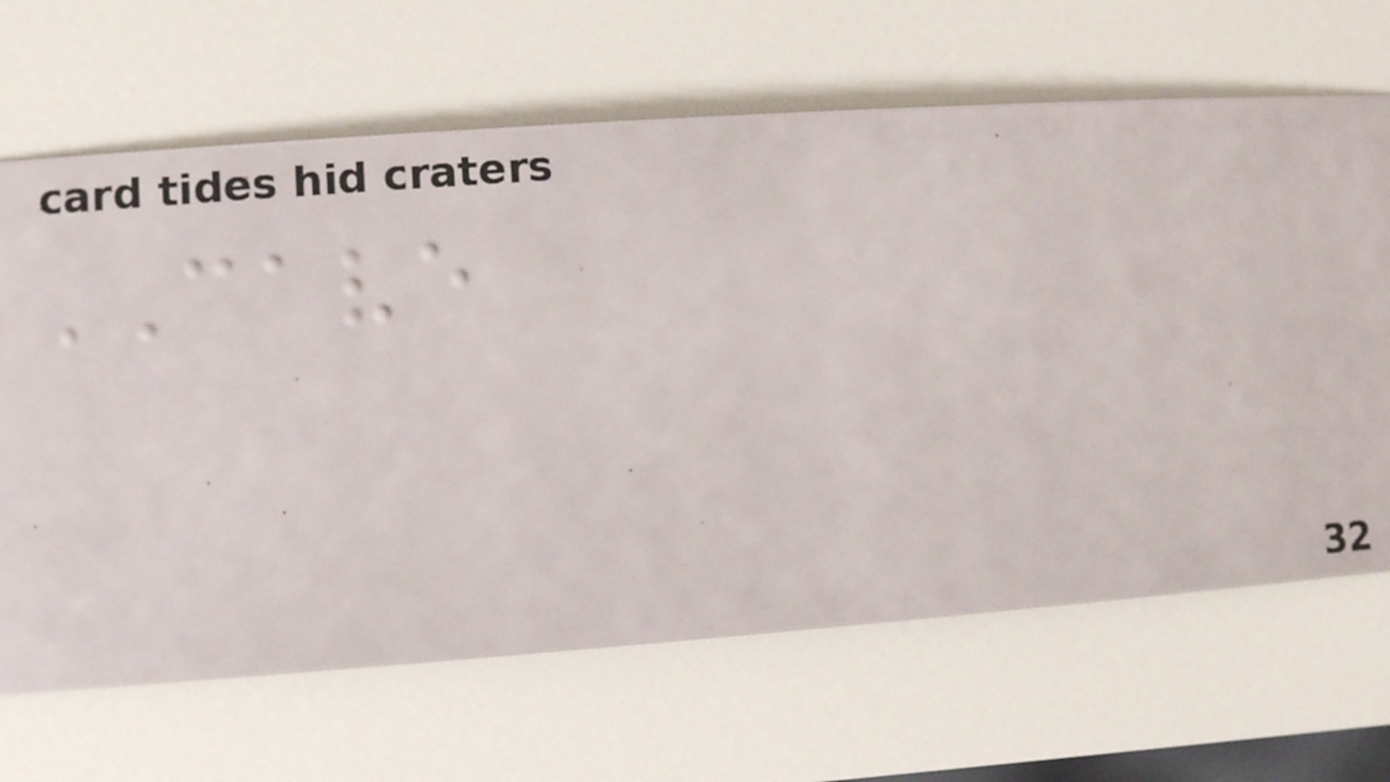CAVE
